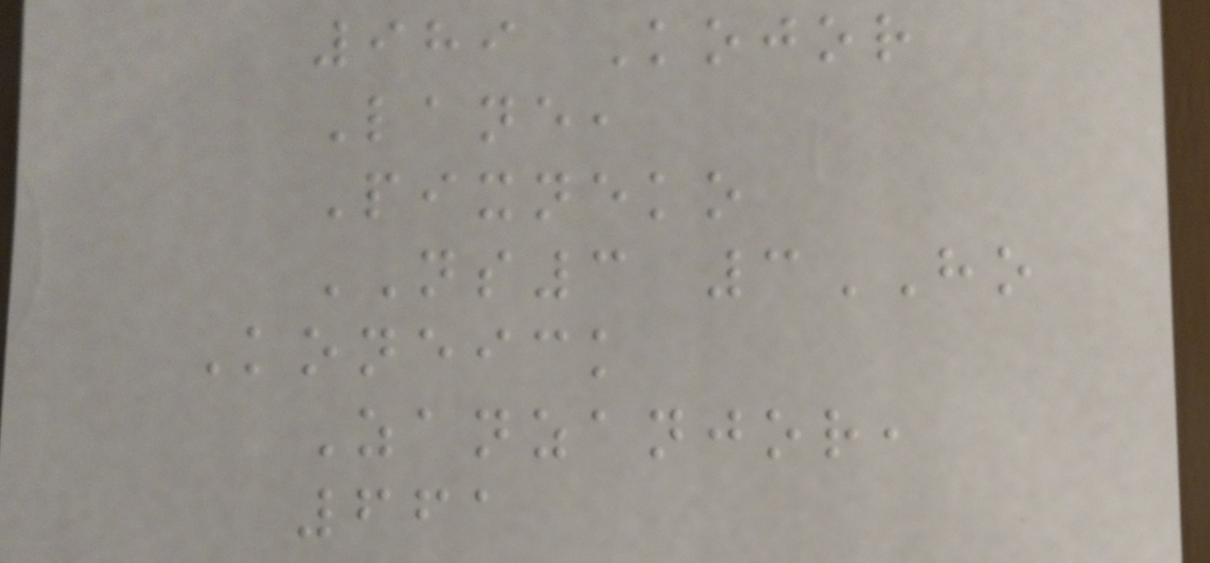989 Kojor
Lane,
Pixneko
NS3 3HO
Koneick
Zanzanjor,
661
